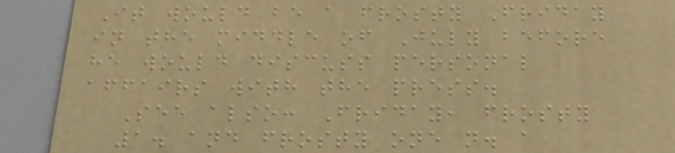It would be a frosty Friday
in the middle of July before
he would discuss personal
affairs with the press.
See also: Friday, frosty
1. and frosty one n. a
